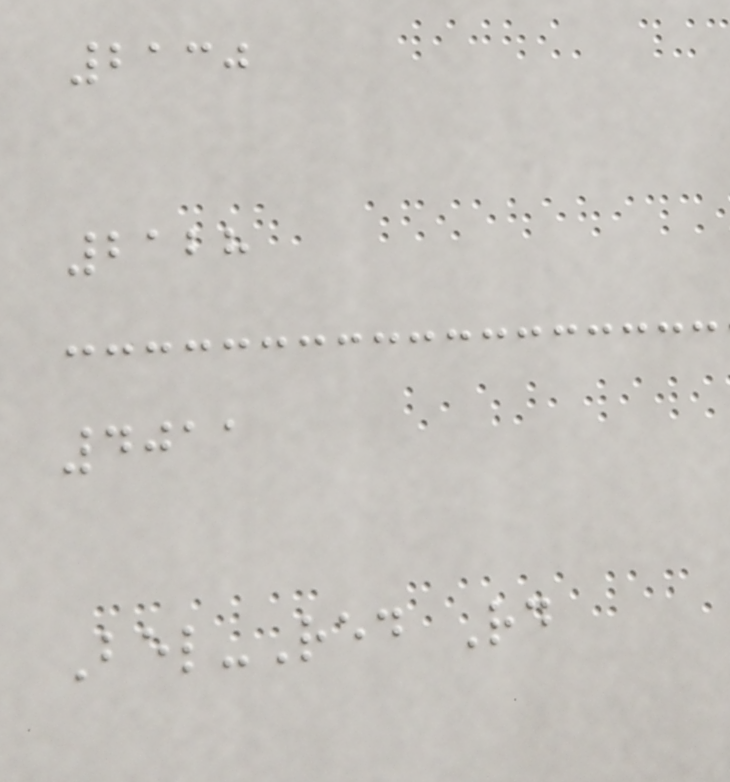2130
2128
4011
Bel-Red Rd
